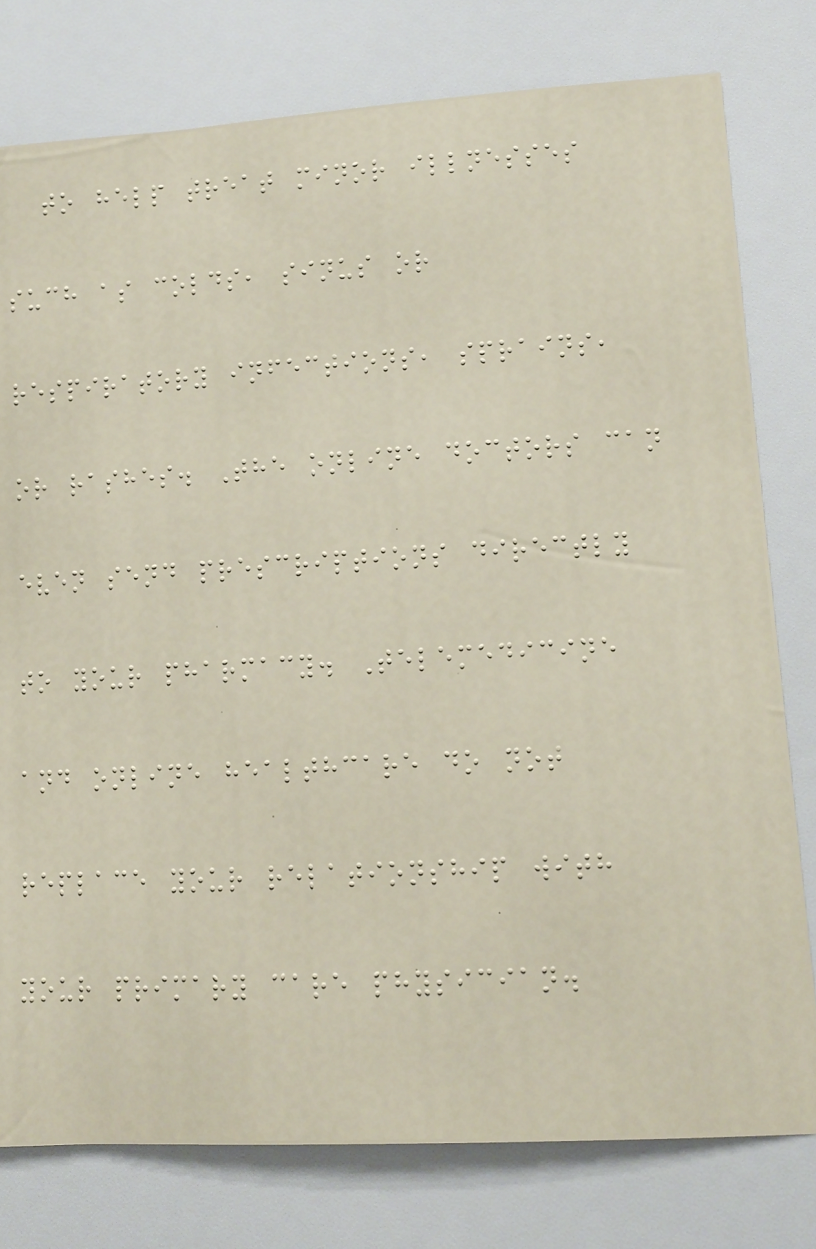to help treat minor illnesses
such as colds, sinus or
respiratory infections, sprains,
or rashes. The online doctors can
even send prescriptions directly
to your pharmacy. Telemedicine
and online healthcare do not
replace your relationship with
your primary care physician.
